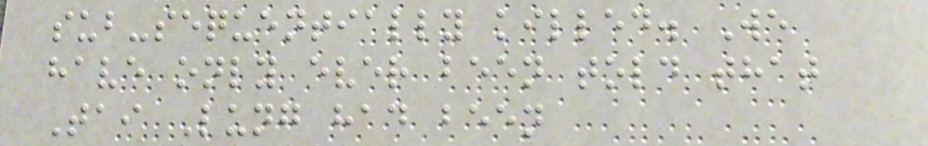sub-sequentially killed. We
have only ever been told that
Tai Lung had been
